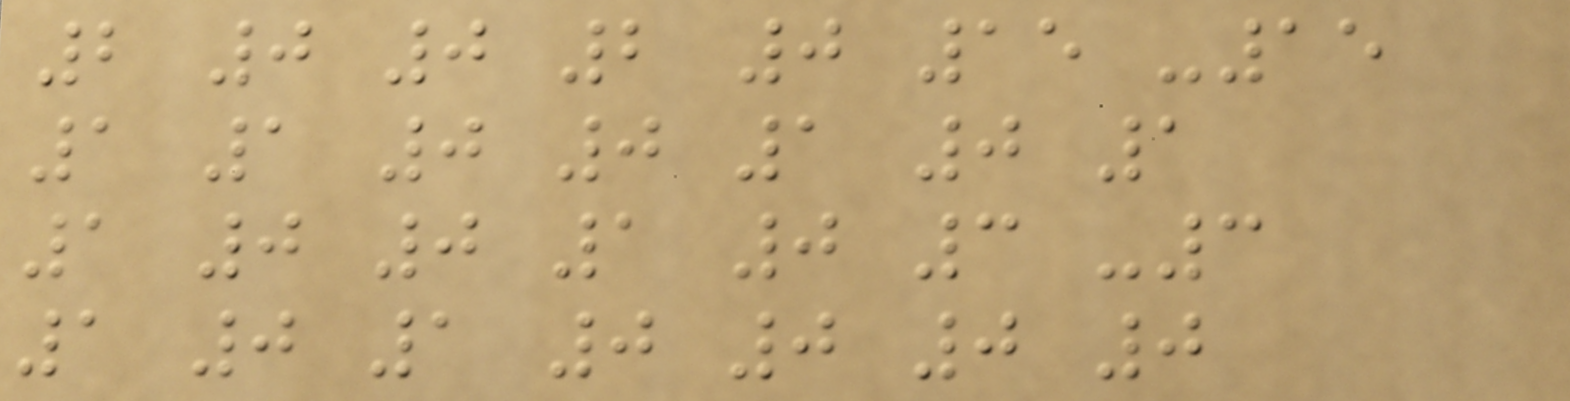2 0 0 2 0 15 -15
1 1 0 0 1 0 1
1 0 0 1 0 3 -3
1 0 1 0 0 0 0
